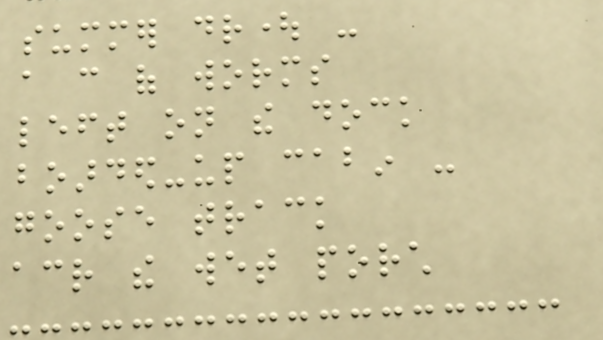summer drought -
a can of worms
left on the dock
boarded-up cabin -
goose track
across the wet porch
